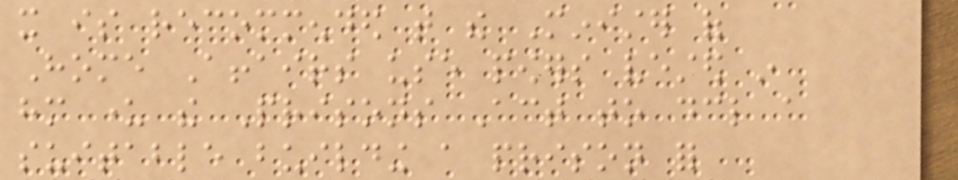it is recommended that the Minister of
Home Affairs use powers vested in
him under the Prisons Act to declare a
suitable building a prison for
